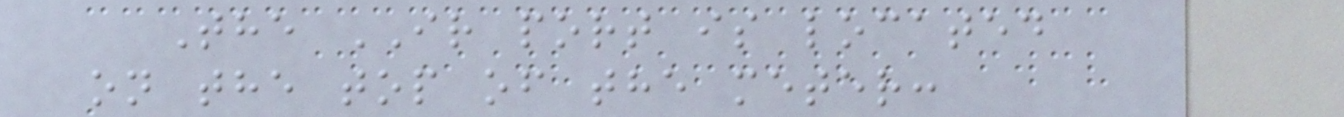The IR port is located
on the top of the meter:
